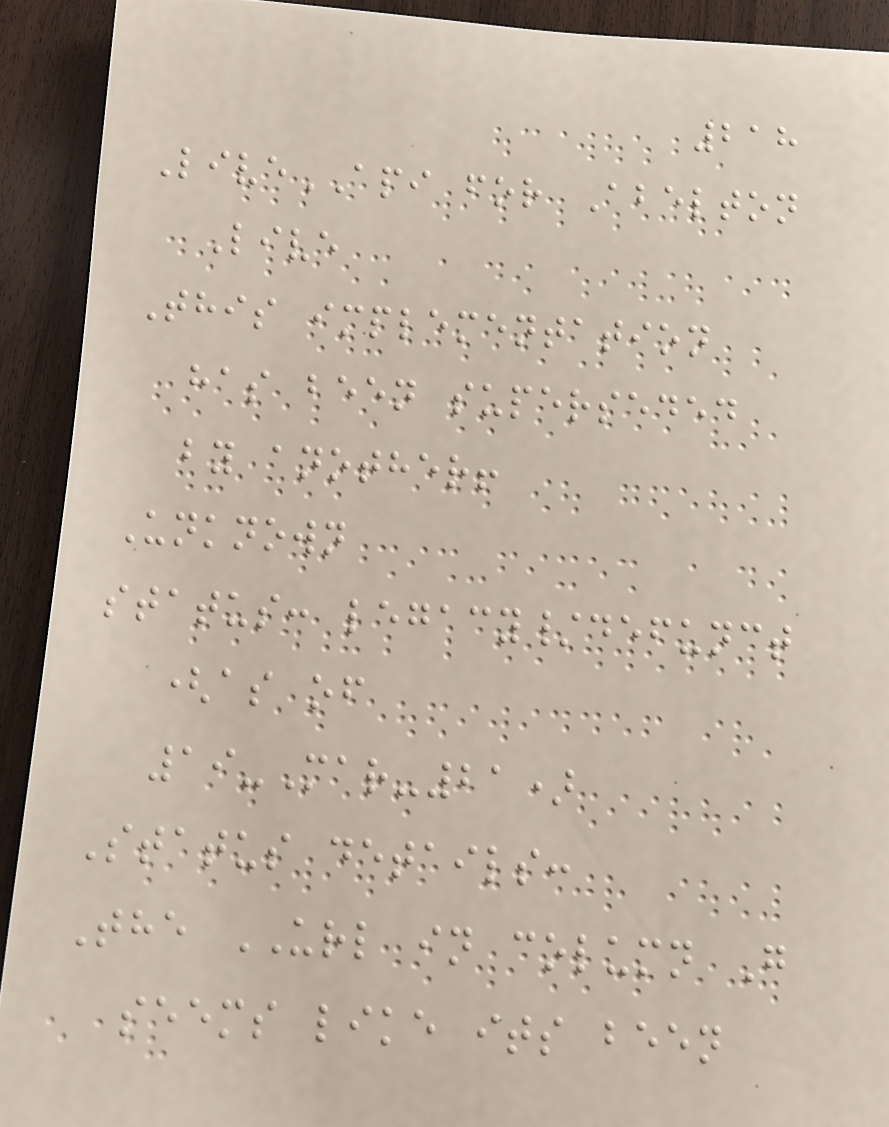218
LiveAPI for Abelton
Live
This implementation
has been superseded
by another!
Unknown
status: legacy/defunct
(as of
19-Mar-21)
Status details:
The URL in column G
seems like its been
